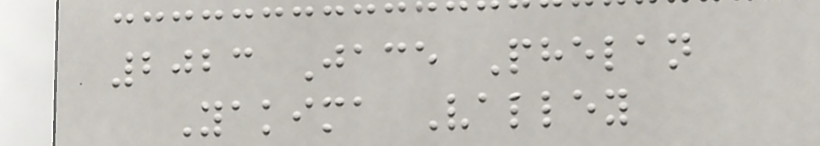2023 Jace Phelan
Yakima Valley
